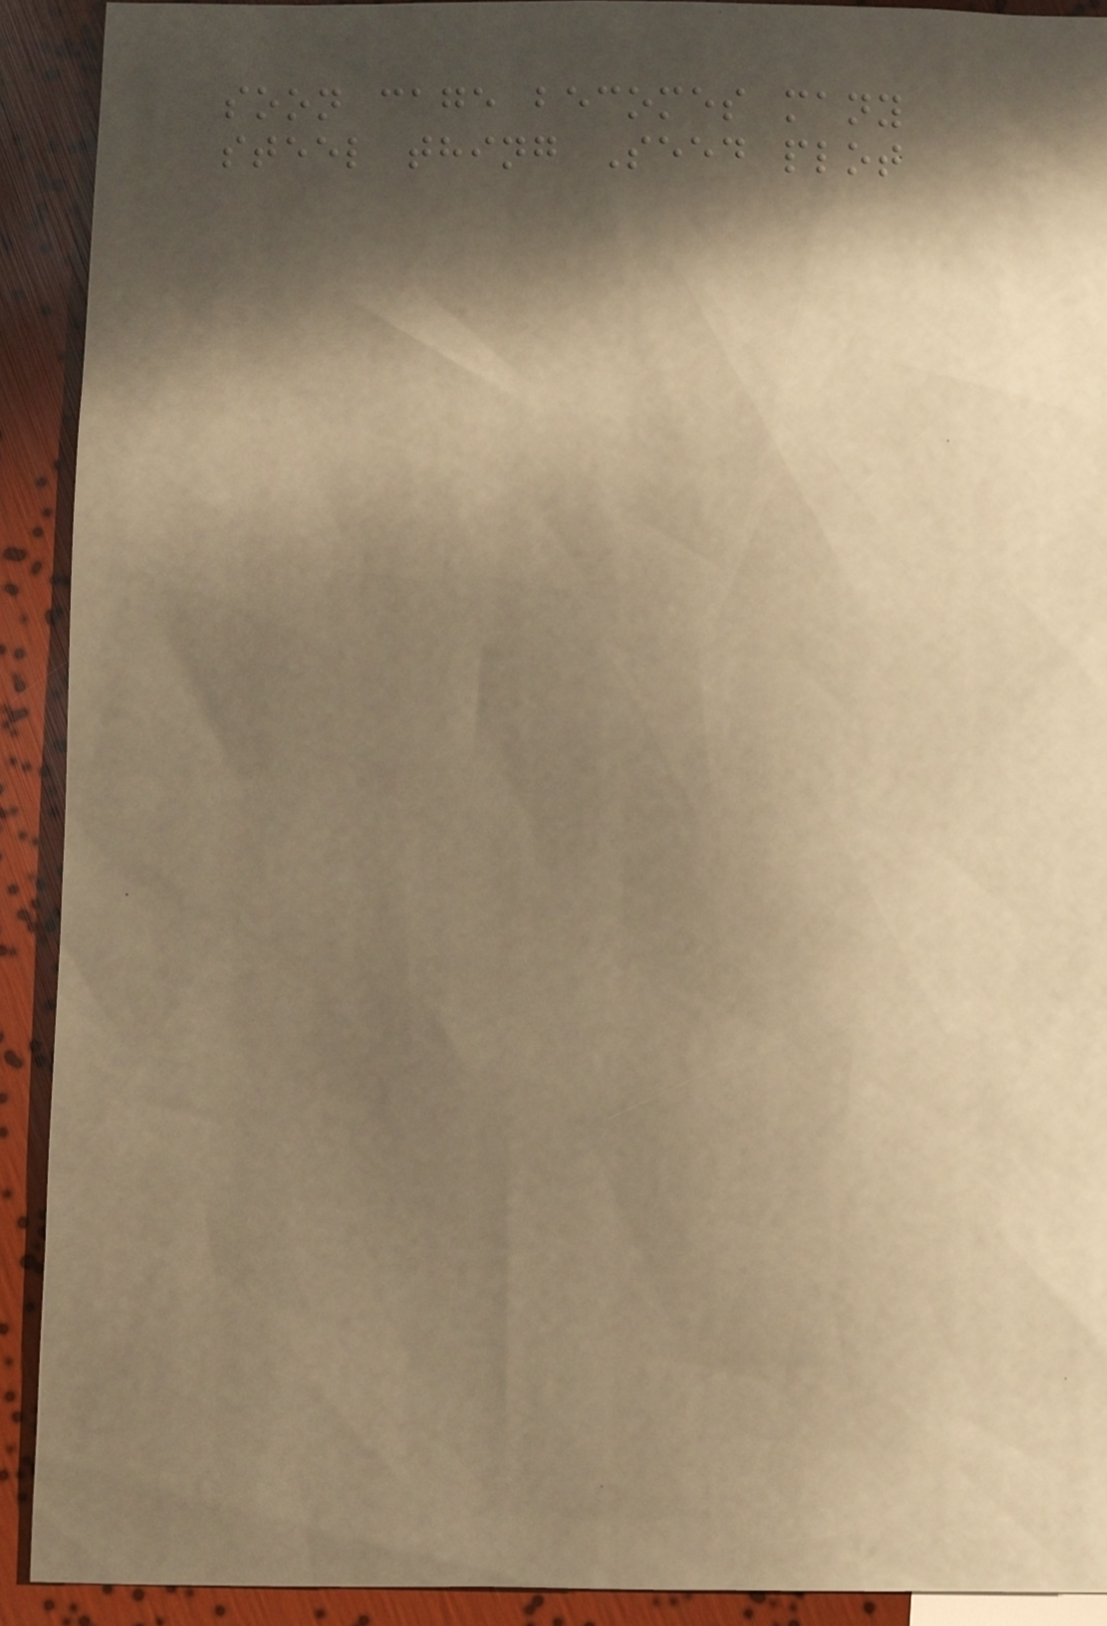soon cage becomes many
steel thing Seed plot
